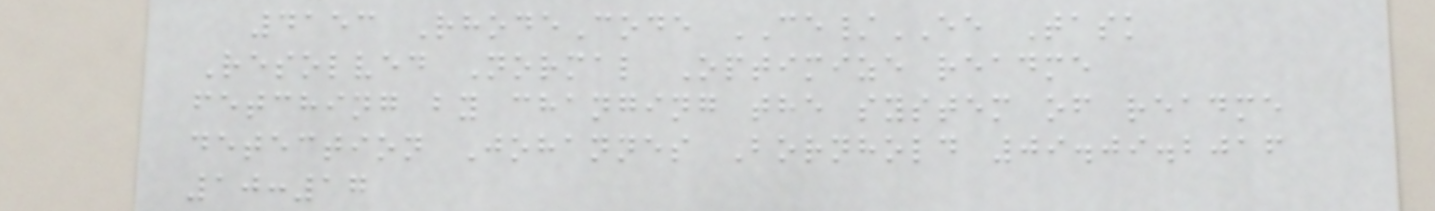4153 RhodeCode CE/EE Task
Resolved Normal Optimize readme
fetching by changing the system of readme
detection Johannes Bornhold 09.09.2016
10:17
